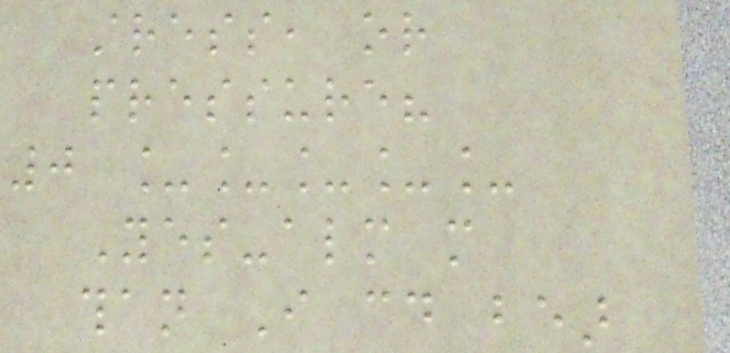stress, or
pressure?
0 _____
Yes-almost more
than I could bear
